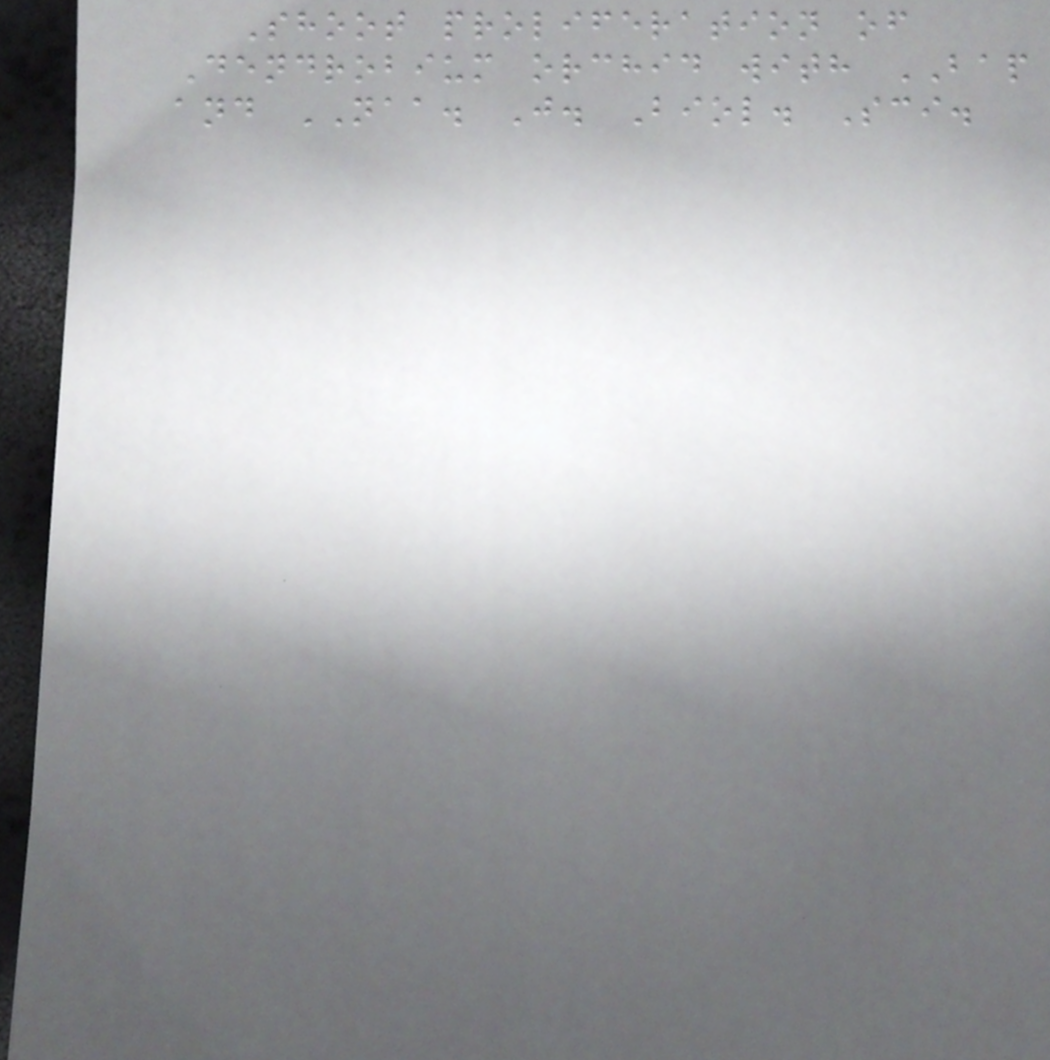Shoot proliferation of
Dendrobium orchid with BAP
and NAA. J. Biol. Sci.
